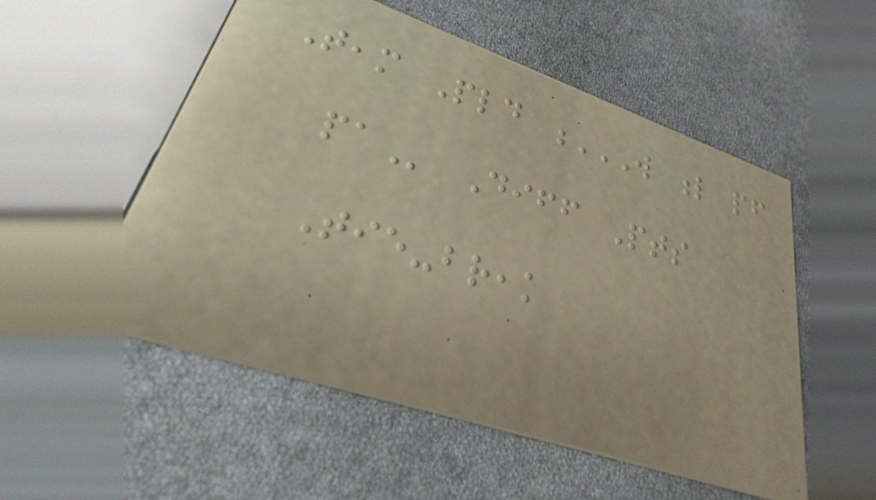Team Pld W L PF
PA Diff Pts
Tie-break
